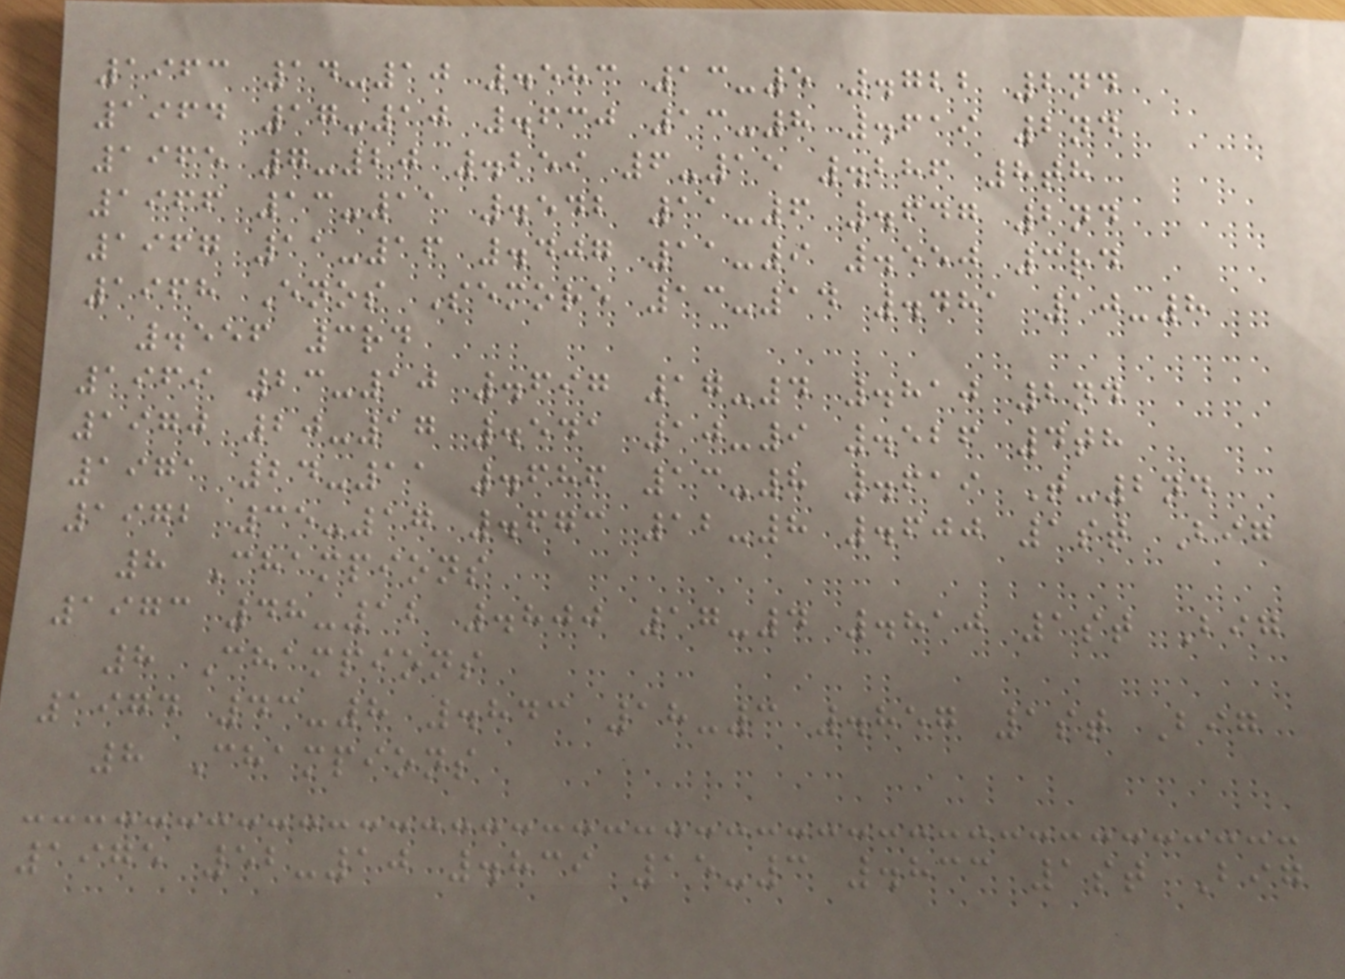1963 14-10 .583 13-5 .722 2nd
1964 17-10 .630 13-8 .619 2nd
1965 7-20 .259 6-15 .286 8th
1966 13-11 .542 11-6 .647 2nd
1967 11-16 .407 11-9 .550 3rd
1968 Enos Semore 13-14 .481 10-8
.556 3rd
1969 23-10 .697 17-4 .810 2nd
1970 20-17 .541 10-9 .526 4th
1971 24-11 .686 13-8 .619 T-2nd
1972 35-17 .673 12-8 .600 1st Big
8 Champions
1973 48-12 .800 17-4 .810 1st Big
8 Champions
1974 43-8 .843 18-3 .857 1st Big
8 Champions
1975 52-10 .839 15-3 .833 1st Big
